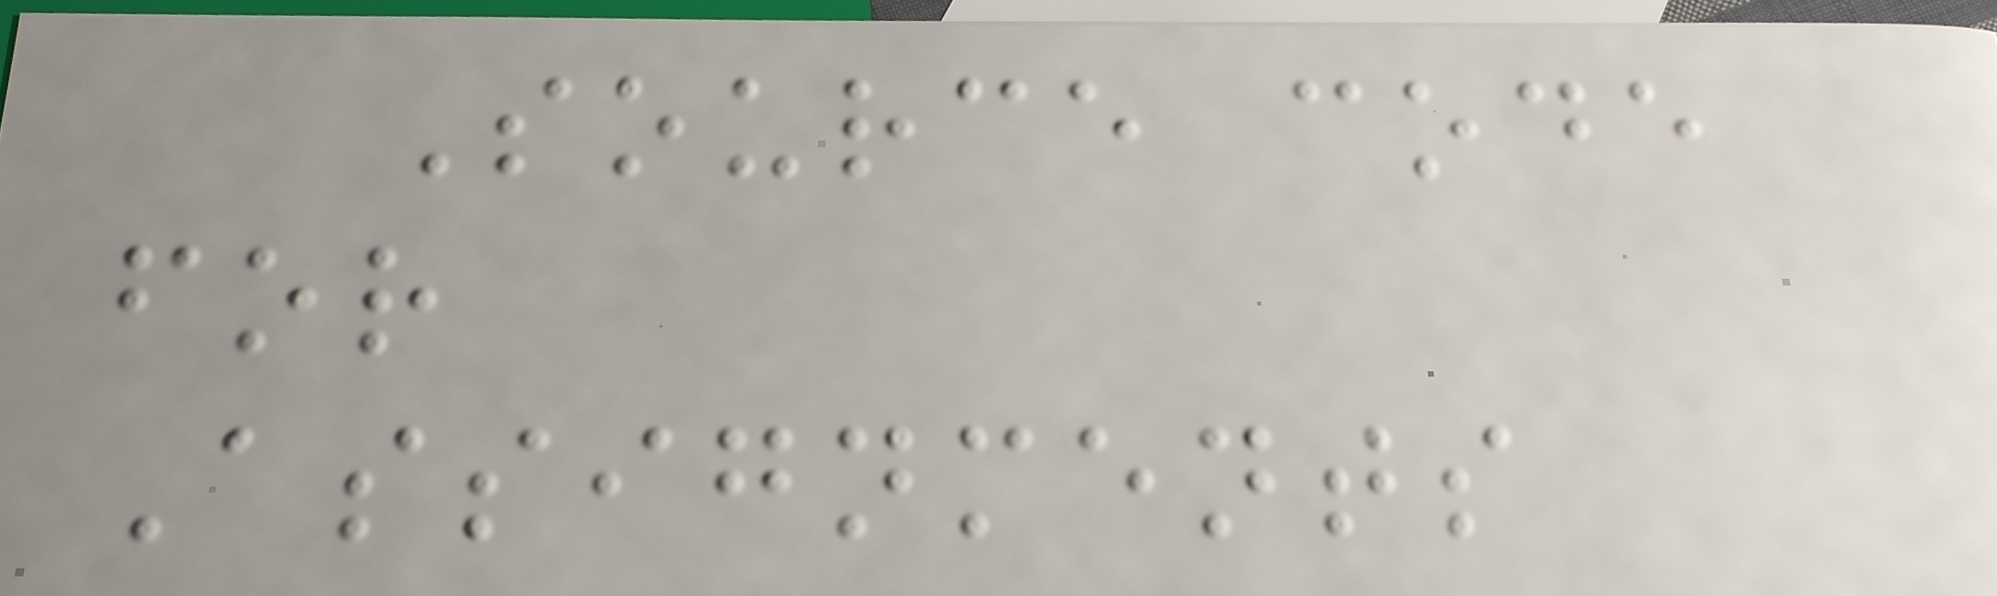Source code
for
Assignments
